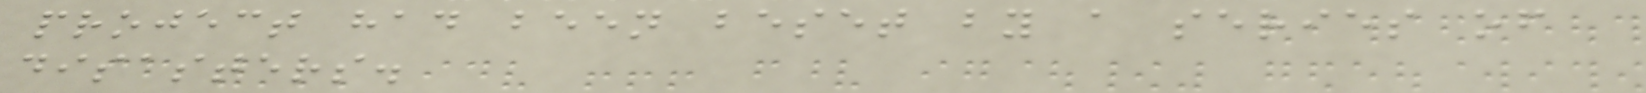project had been beset by a series of
disasters.
